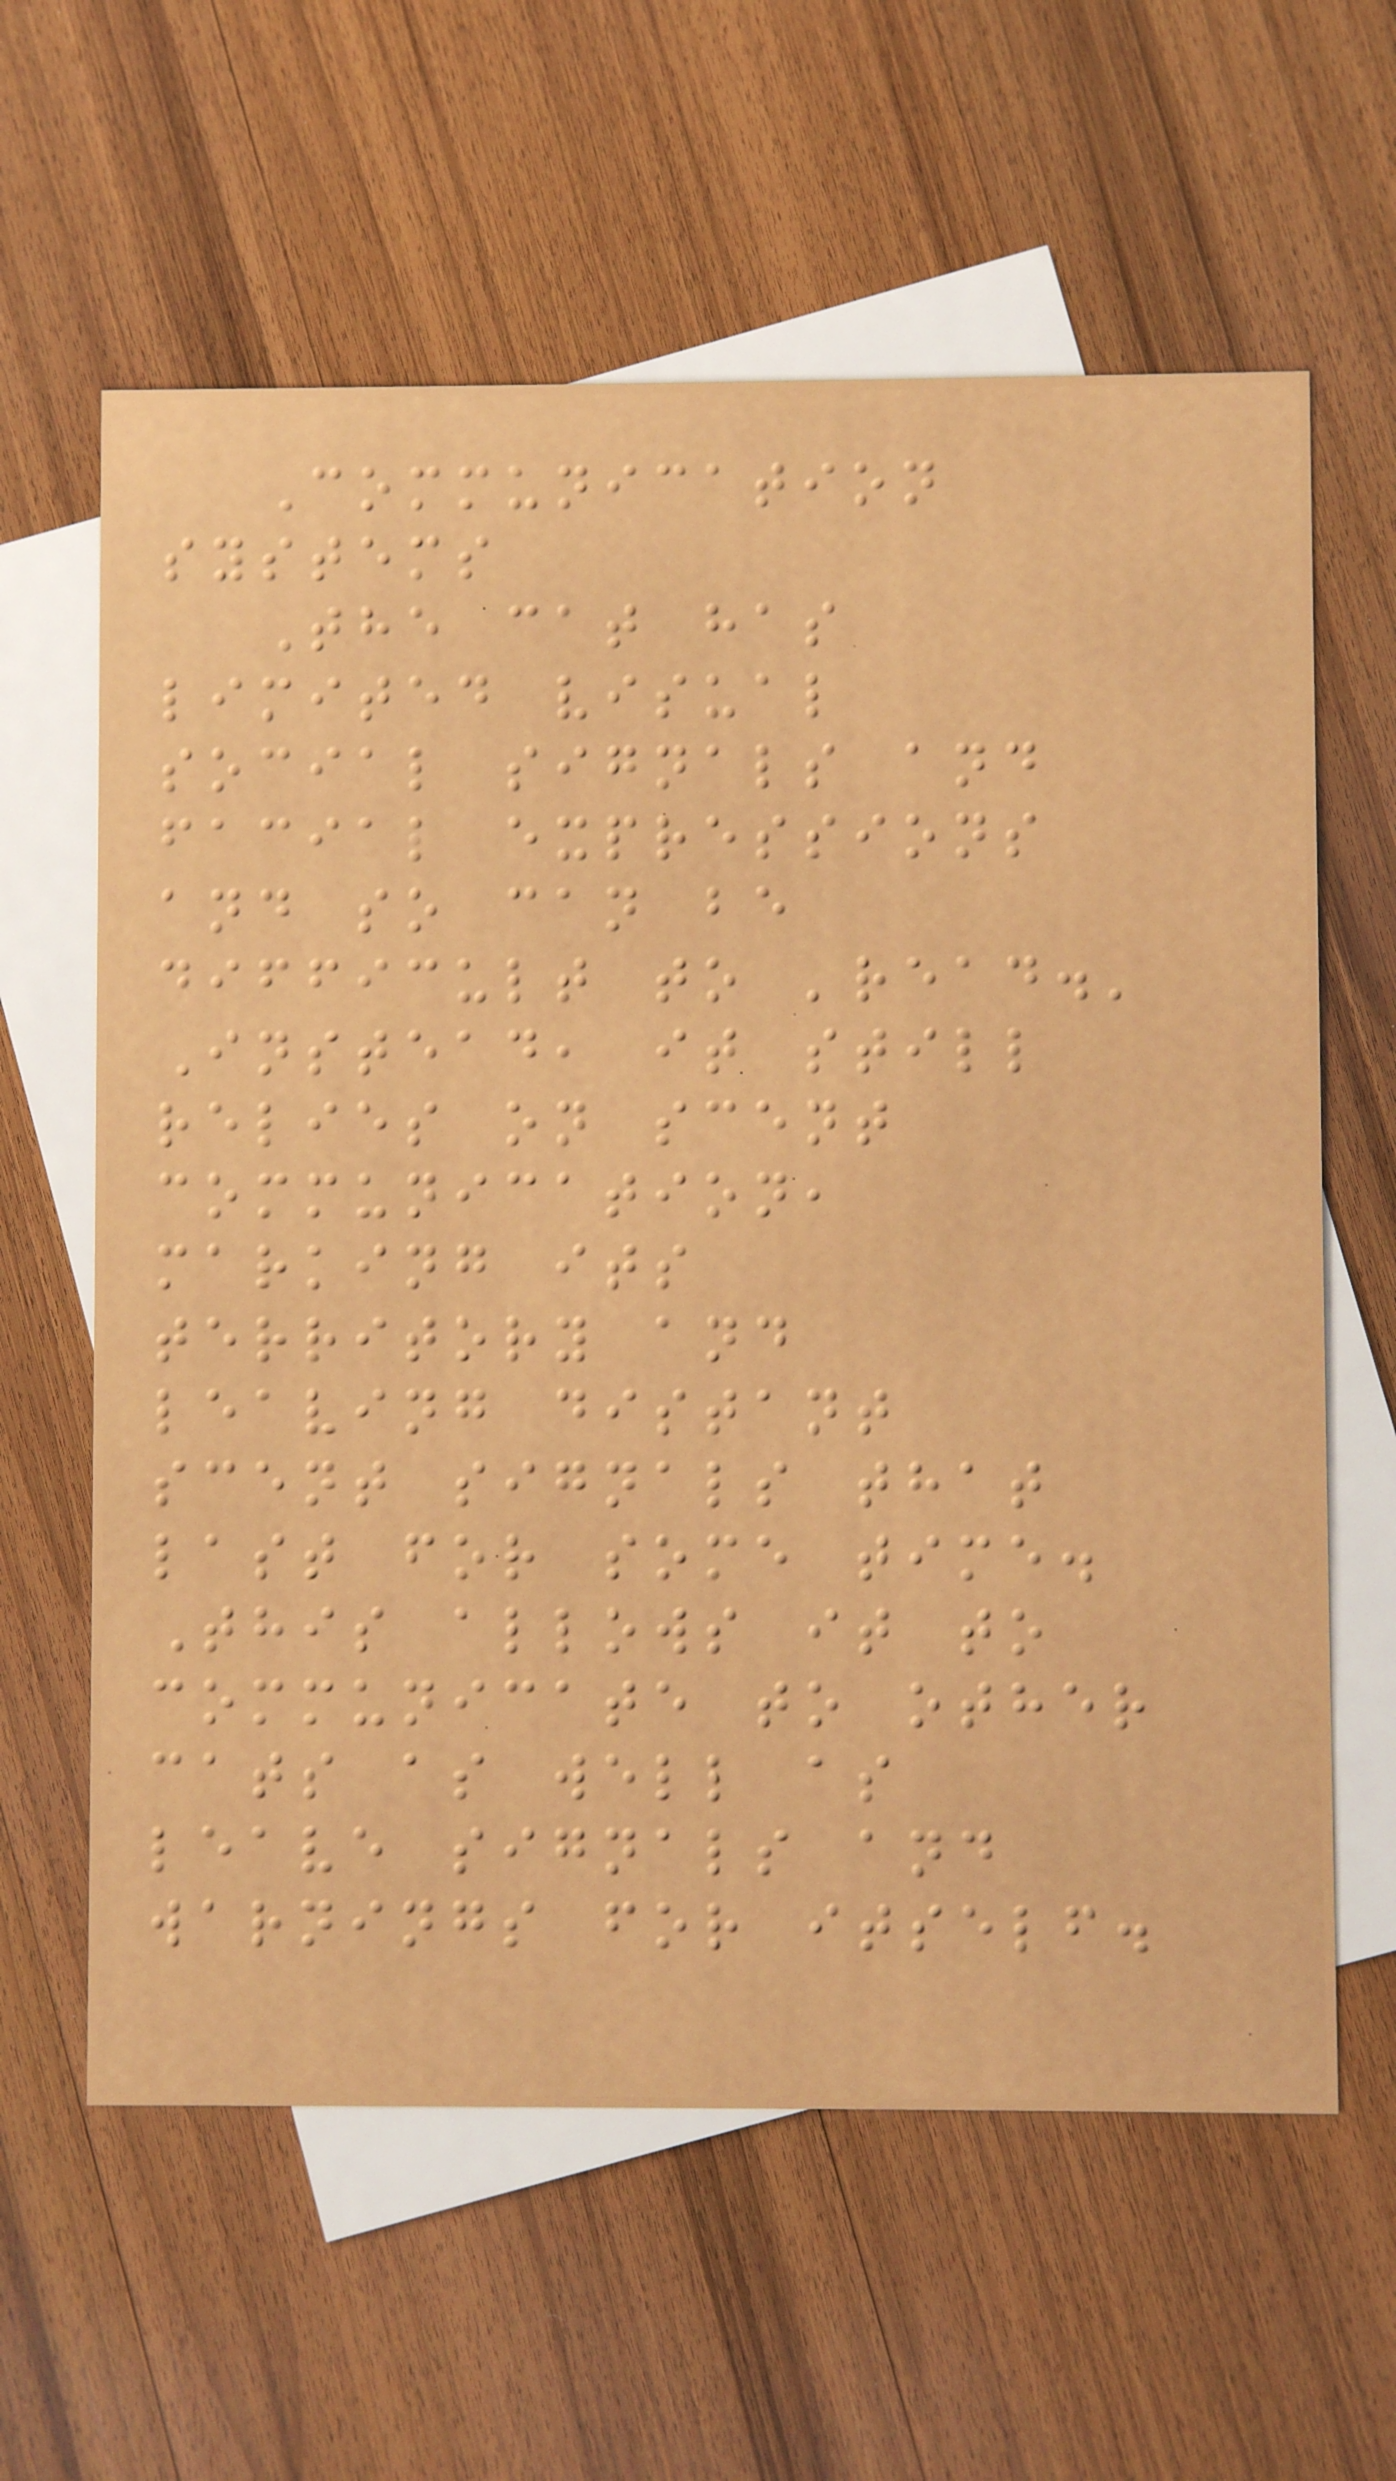Communication
systems
The cat has
limited visual
social signals and
facial expressions
and so can be
difficult to 'read.'
Instead, it still
relies on scent
communication,
marking its
territory and
leaving distant
scent signals that
last for some time.
This allows it to
communicate to other
cats as well as
leave signals and
warnings for itself.
